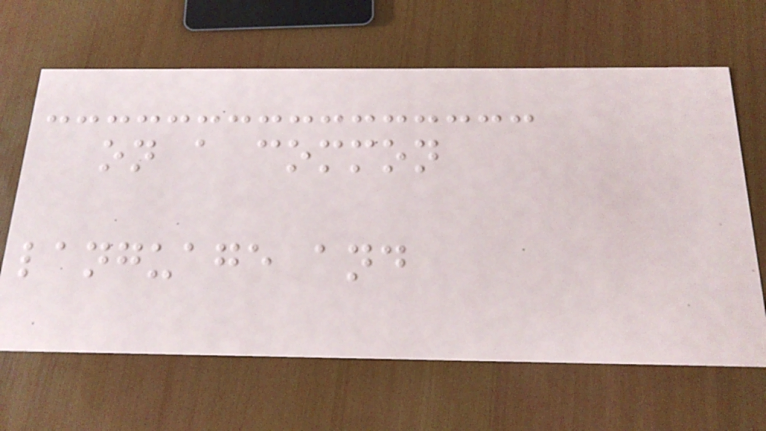on a common
language and
